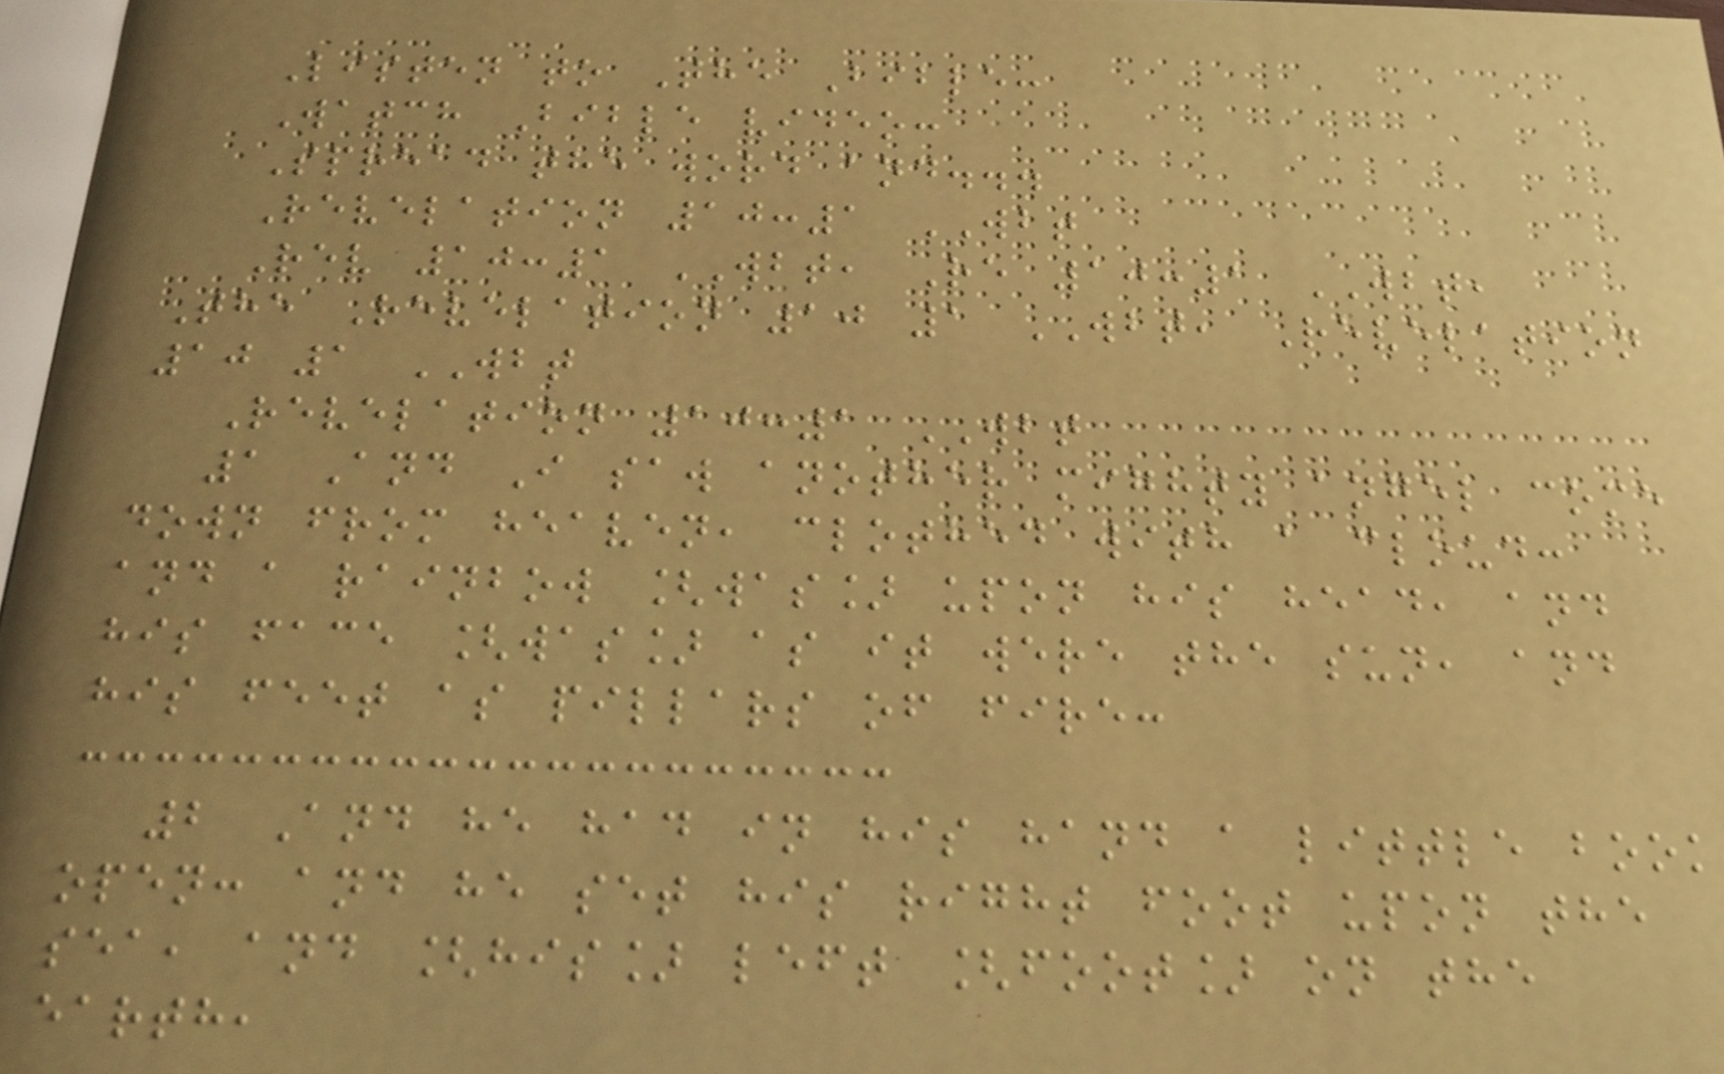Listen to The Bible:
Watch Bible video:
Spread the word and...
Revelation 10:1 WBT
Rev 10:1 WBT, Re 10:1 WBT,
The Revelation 10 1 WBT, Revelation
10 1 WBT
Revelation 10:1 WBT
1 And I saw another mighty angel come
down from heaven, clothed with a cloud:
and a rainbow [was] upon his head, and
his face [was] as it were the sun, and
his feet as pillars of fire:
2 And he had in his hand a little book
open: and he set his right foot upon the
sea, and [his] left [foot] on the
earth,
